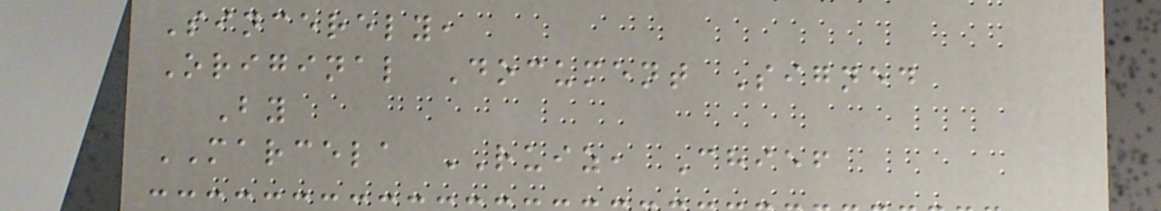Sincerely,
Original Document Signed
By
MARCELA RUIZ, Chief
